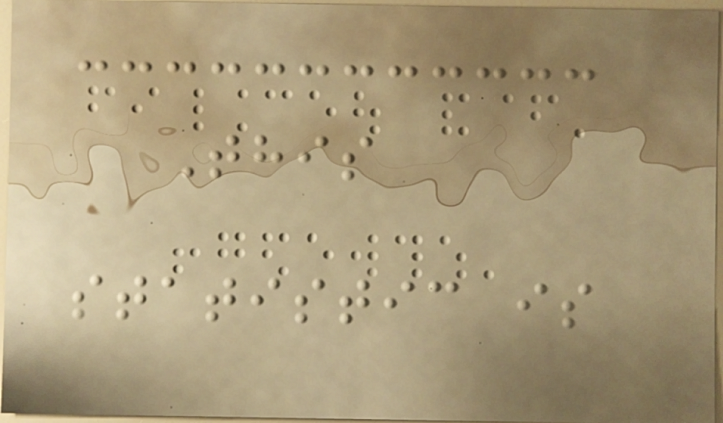This
statistic is
